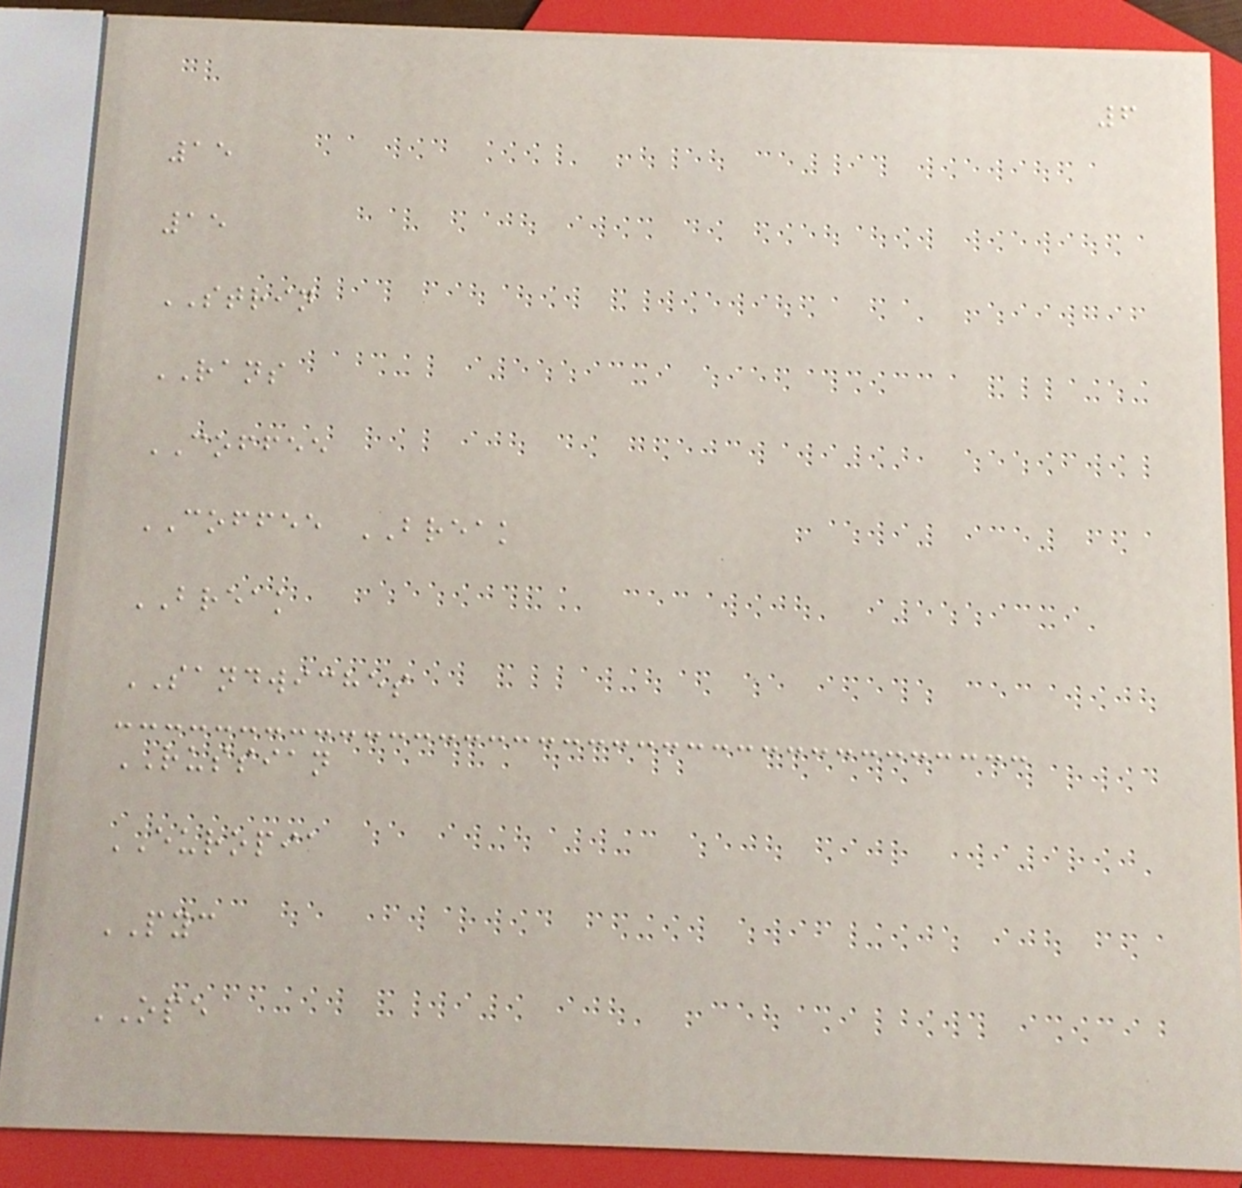6
15
15
STRIN
RANS
COFFEE
COFFEE BREAK
BREAK
SANDWICHES
RUSSIAN
EUROPIA
PYC
OPE
